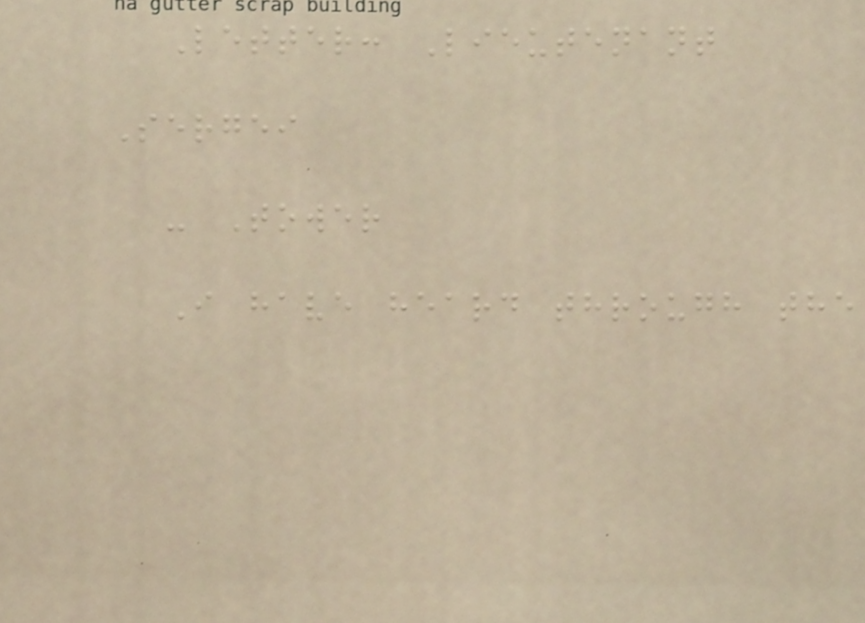Letter: Lieutenant
Sergei
- Tower
I have heard through the
